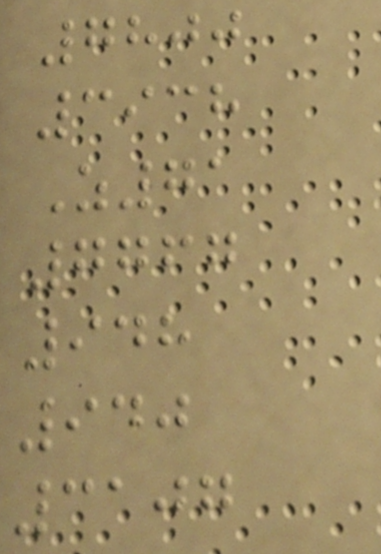7800
3938
Z71
7767
948
940
3107
